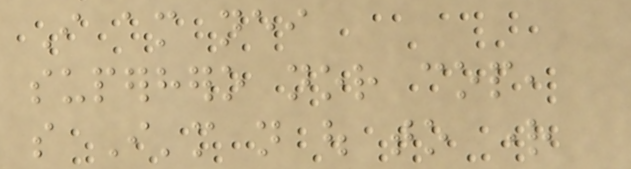I am neither
superhero nor cop,
so I'm not out to right
